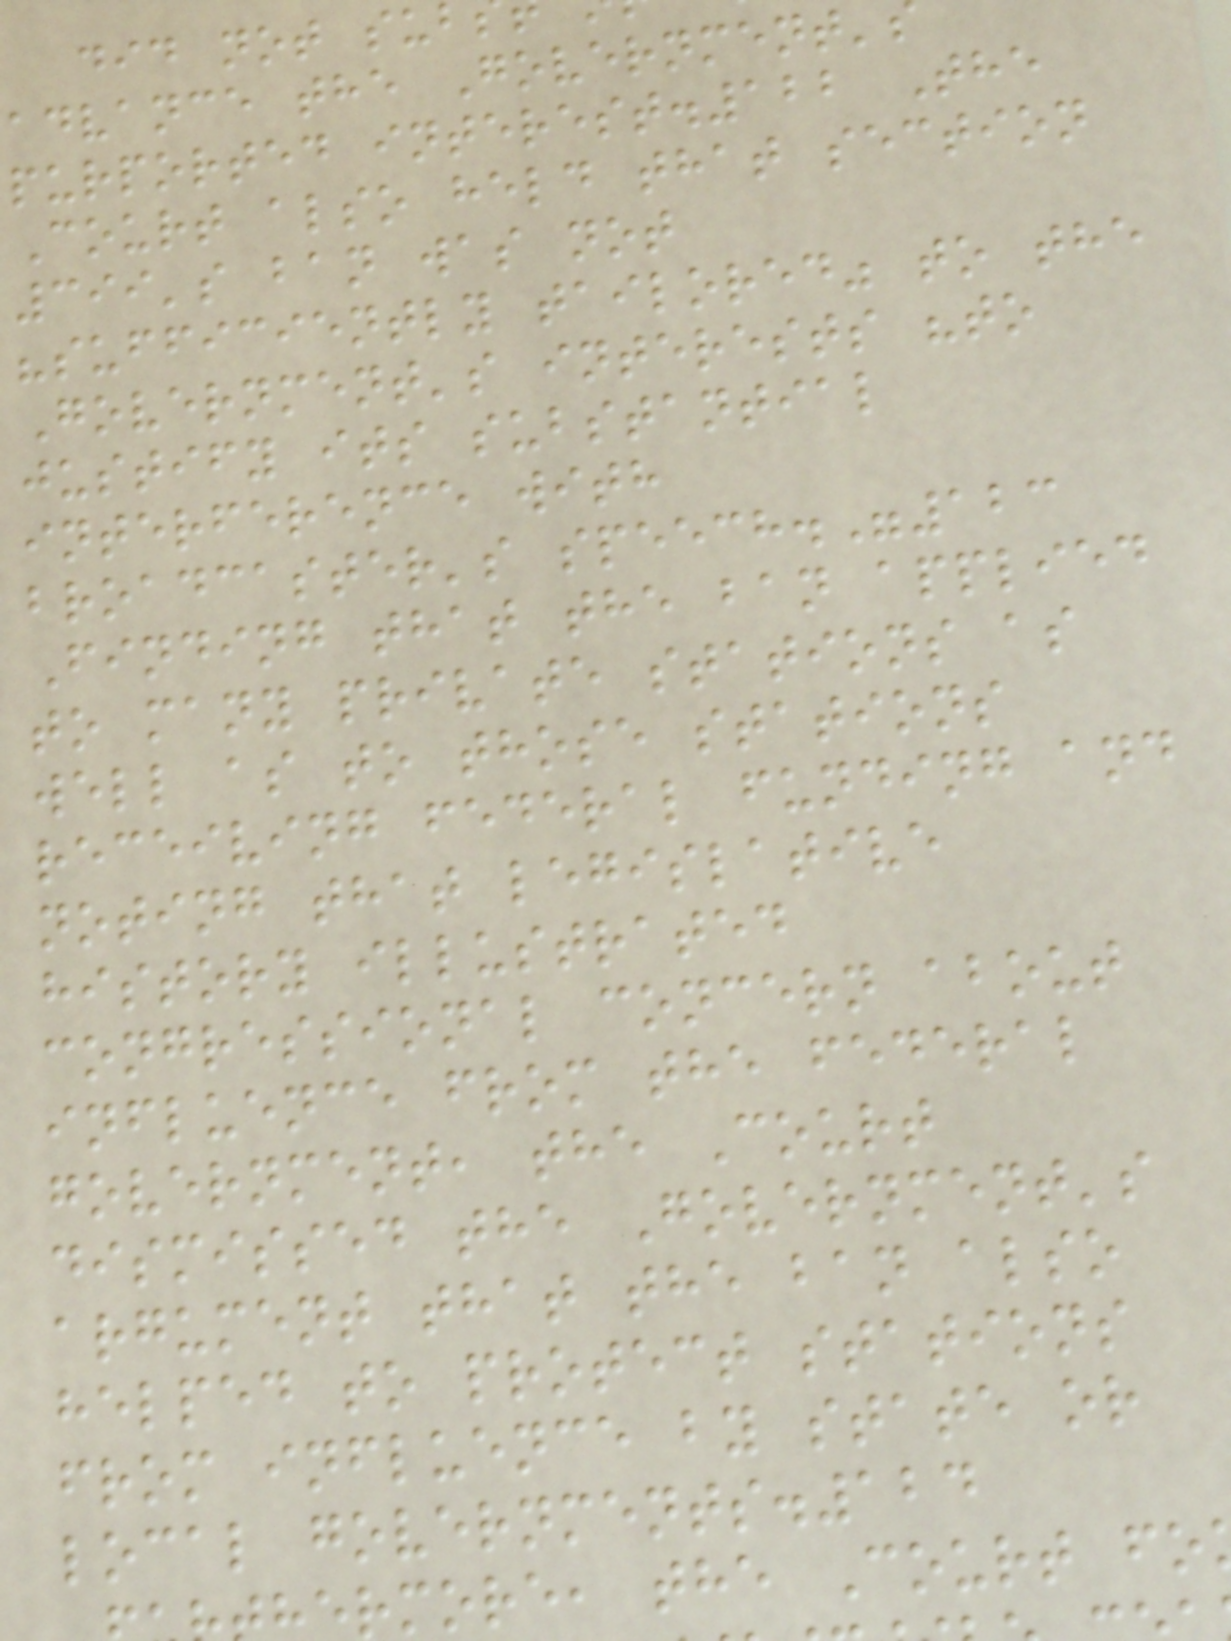did not sub
advance the Government'
purported interest.122 The
Court also held that section
399's ban was not
"sufficiently tailored" to the
Government's interests "to
justify its substantial
interference with
broadcaster's speech."123
Finding that the ban applied
to many private stations as
well as to those stations
receiving federal funding and
noting that legislative
history illustrated
congressional concern about
influence from the federal
government, the Court
dismissed the Government's
argument that the ban also
helped to protect stations
from influence by state or
local governments.124
rmore, the Court fo
